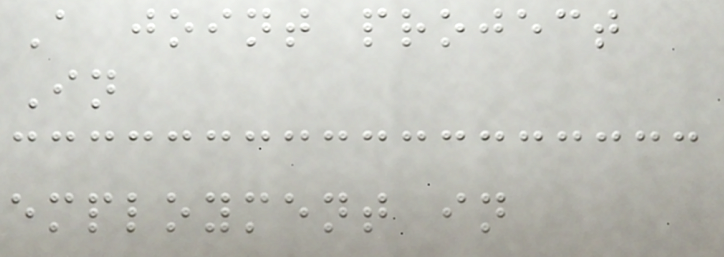A joint project
In
employment in
